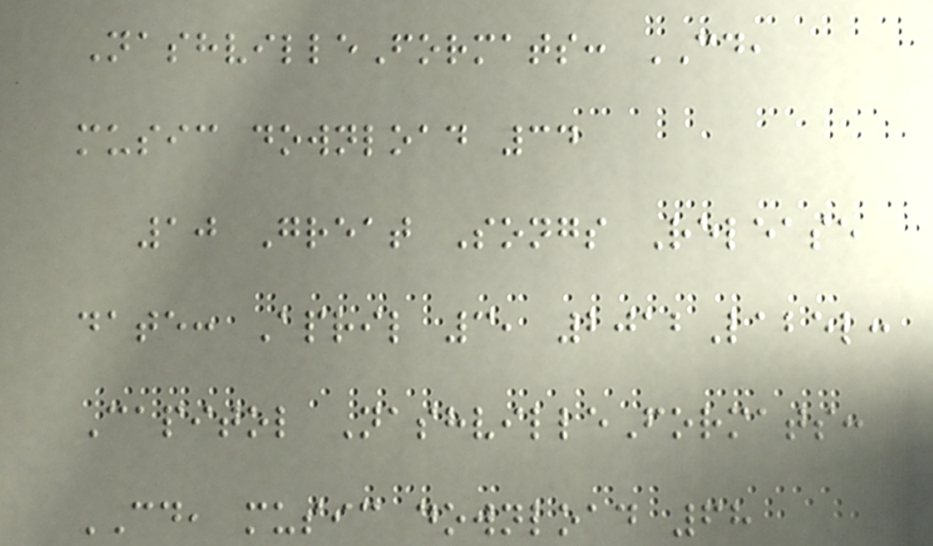NashvilleFormats: CD,
music download 34
10 Great Songs Release
date: April 3, 2012Label:
Capitol NashvilleFormats:
CD, music download 68
